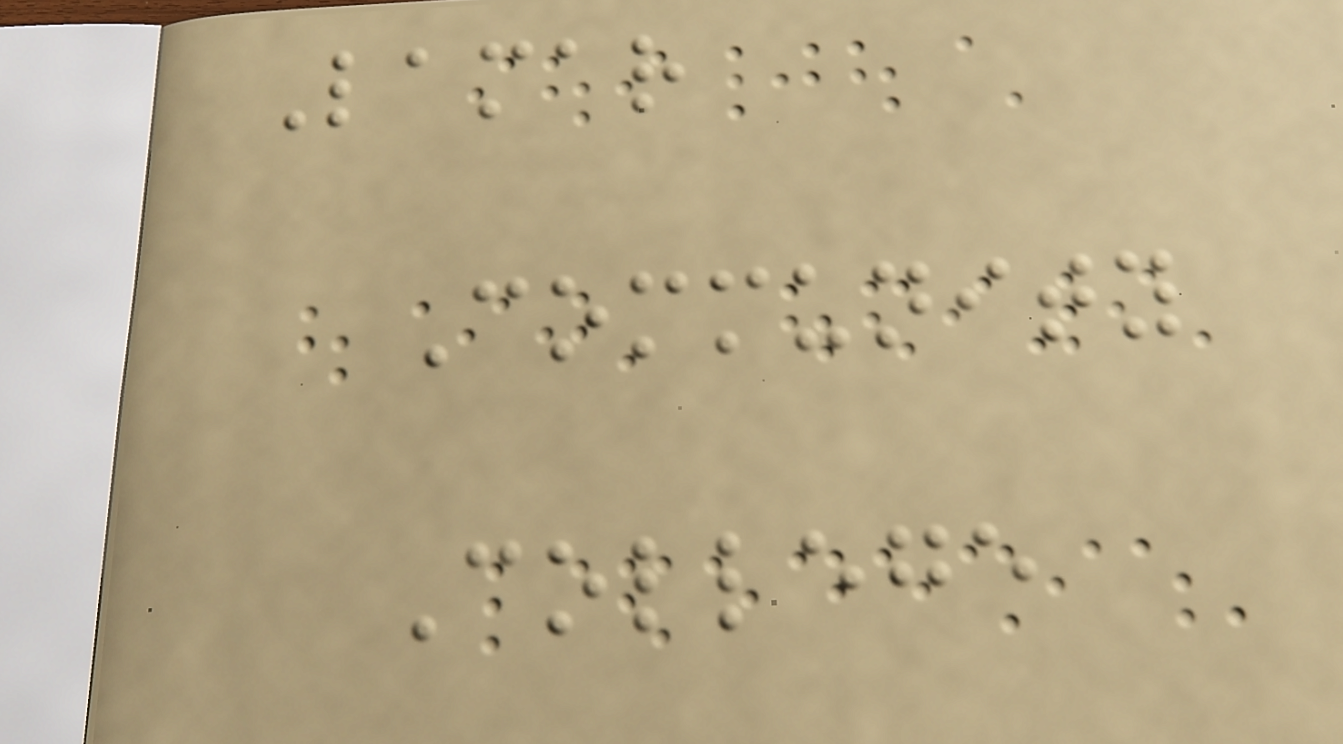Lamar
Community
College
